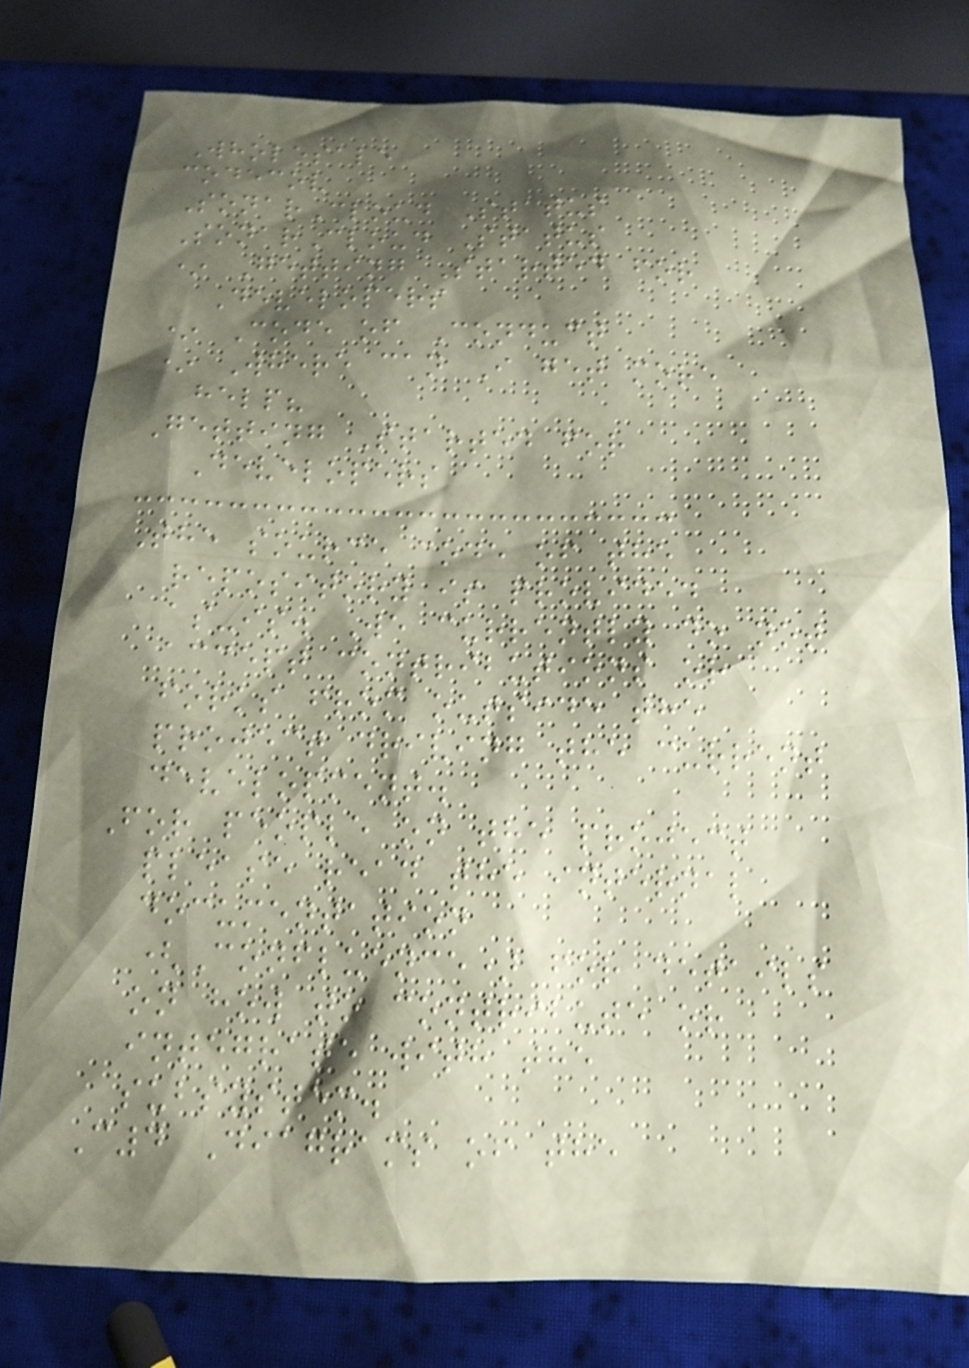Wholesale
codecov
SonarCloud Status
SonarCloud Status
* Getting Started for
Developers
* Code of Conduct
* Where can I get more
help?
Getting Started for
Developers
The source code of the
repository is provided
as-is. We currently do not
accept contributions or
forks from outside the
project driving the current
development.
For people on the project
please read the internal
documentation
(Confluence) for details
on how to contribute or
integrate with the
subsystem.
C4 Diagrams of the
